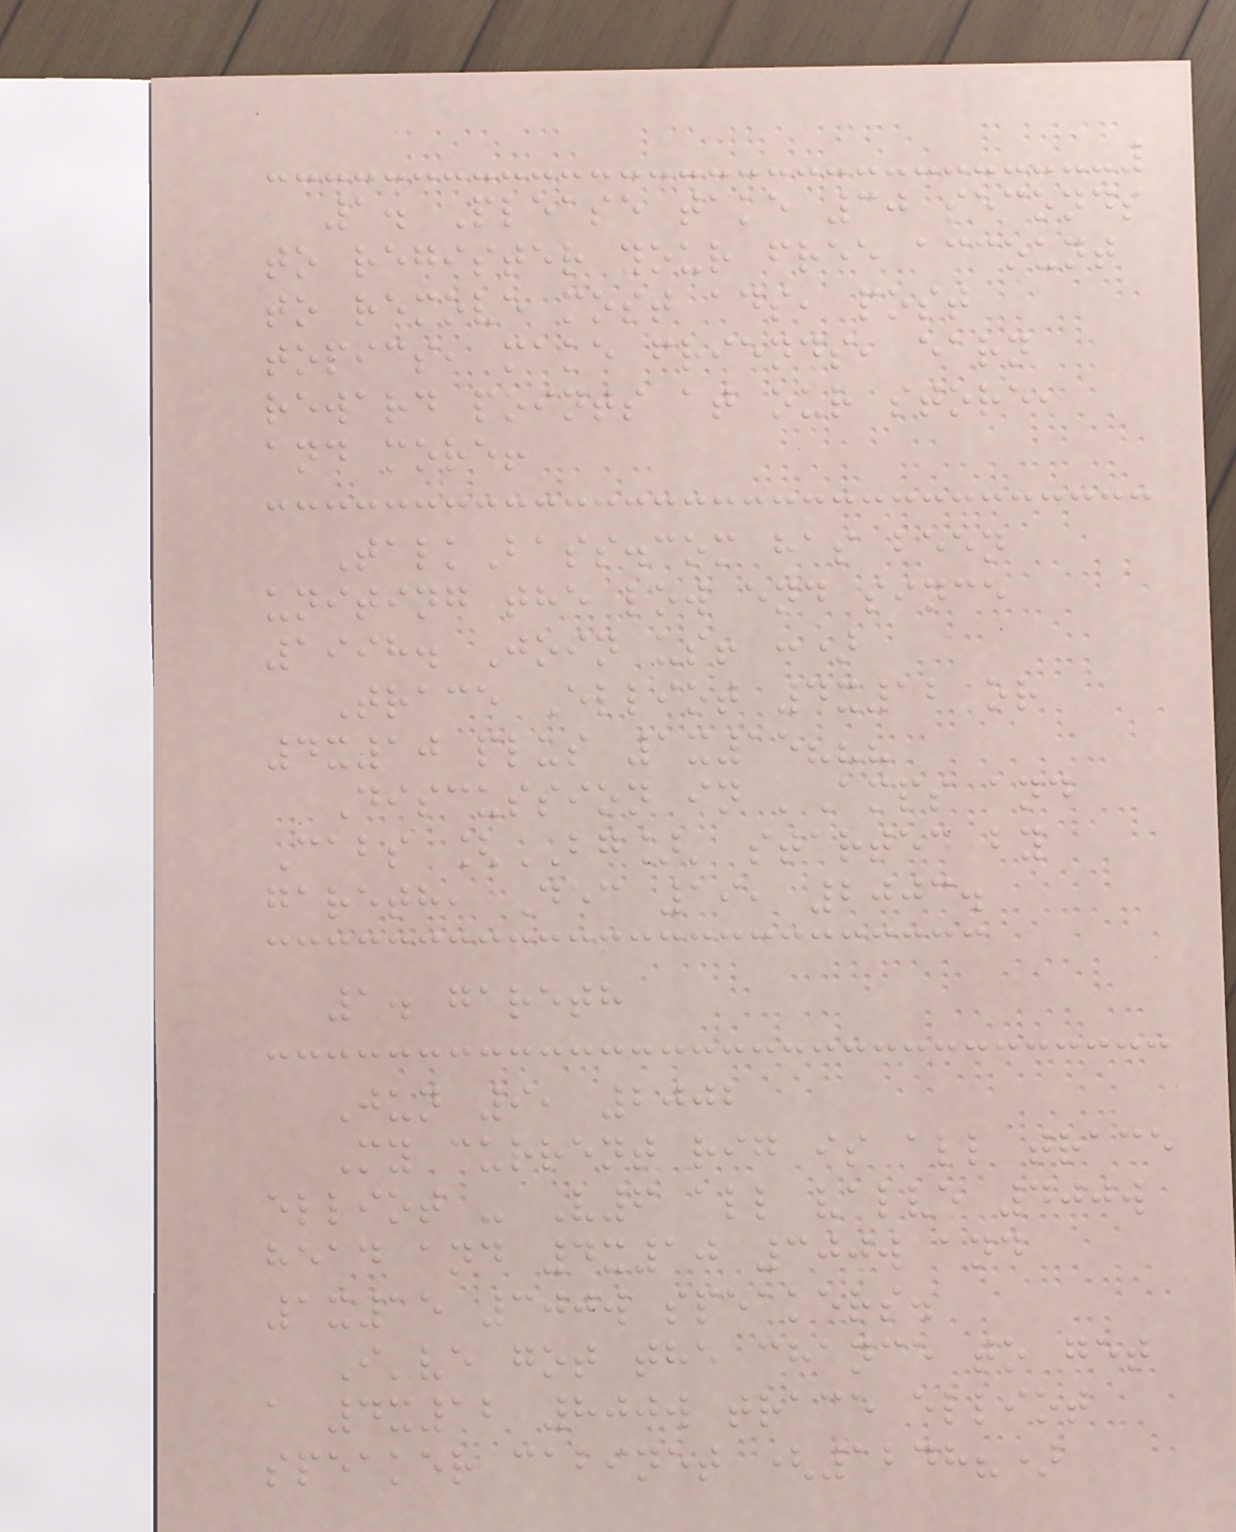1. Please take 30 seconds
to register your free account
to remove most ads, post
topics, make friends, earn
reward points at our store,
and more!
TalkBass.com has been
uniting the low end since
1998. Join us! :)
Trace Elliot 4x12 or
4x10 plus 1x15???
Discussion in 'Amps and
Cabs [BG]' started by
gareth, Dec 19, 2003.
1. gareth
Jun 9, 2002
My current rig is all trace
elliot - V6 all valve 400w
head and 4x10 300w and
1x15 300w speakers.
I've got the chance to get
a 4x12 800w trace elliot
speaker cabinet (1248?)
